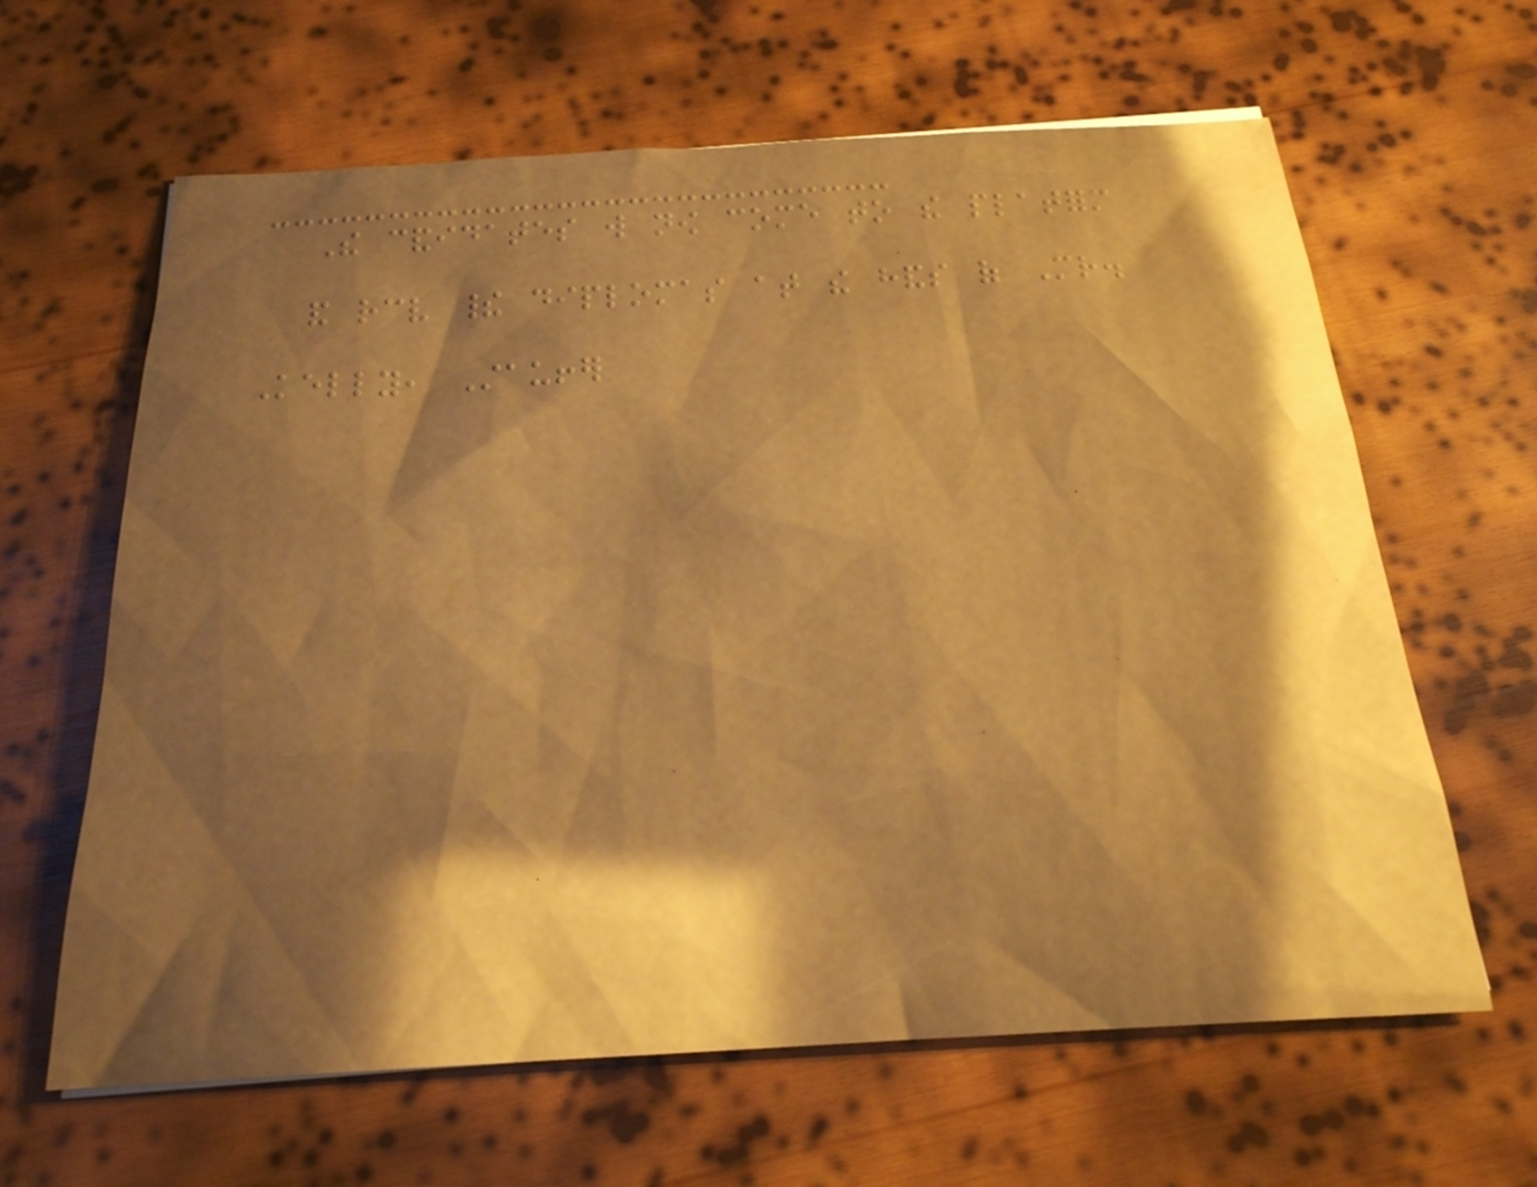The candidates will now come to the platform
and receive their diplomas at the hands of Mr.
Kelly, Stauffer
